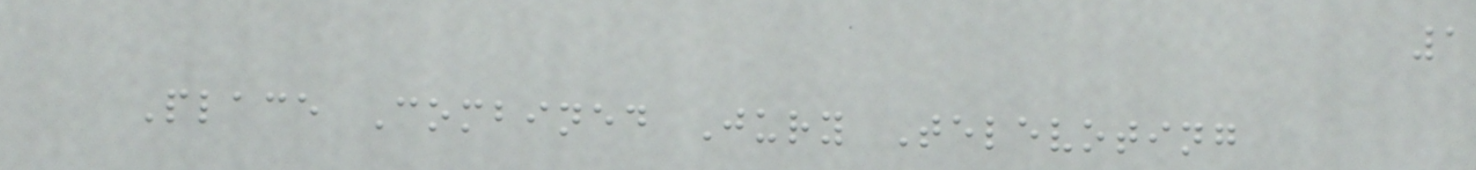1
Place Combined Jury Televoting
